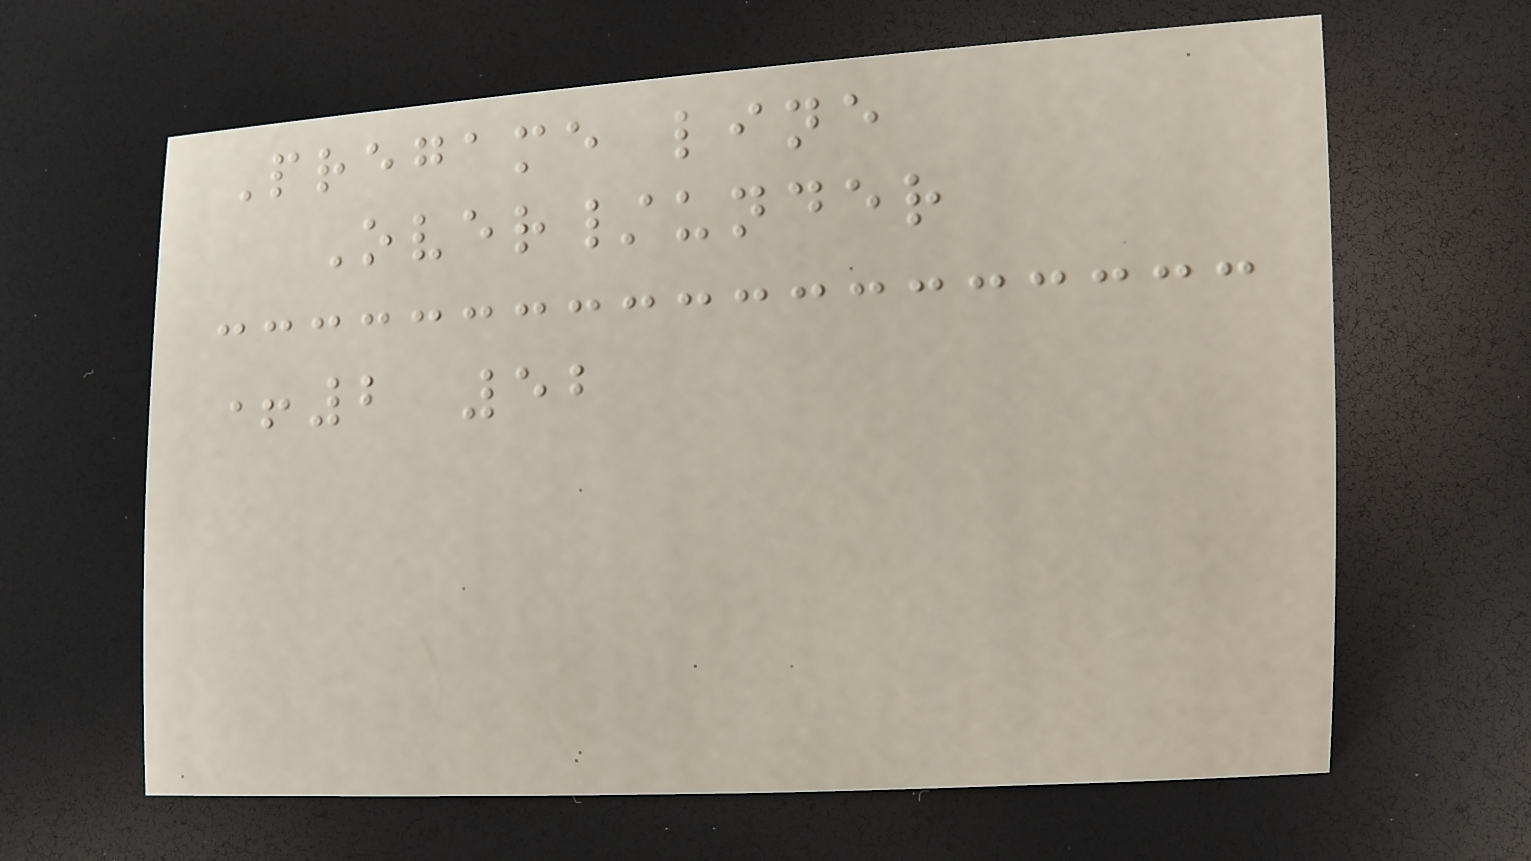Pregame line
Over/under
+2 52
